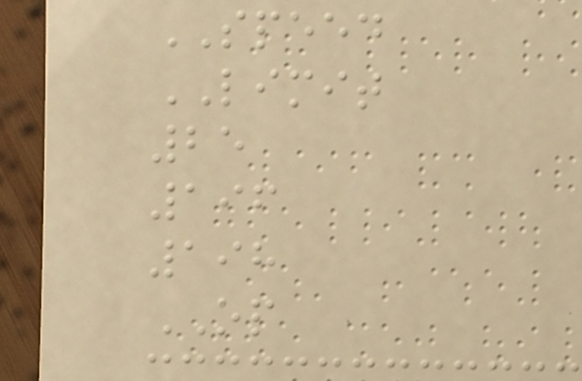SPEED
LIMIT
25
196
198
OP
